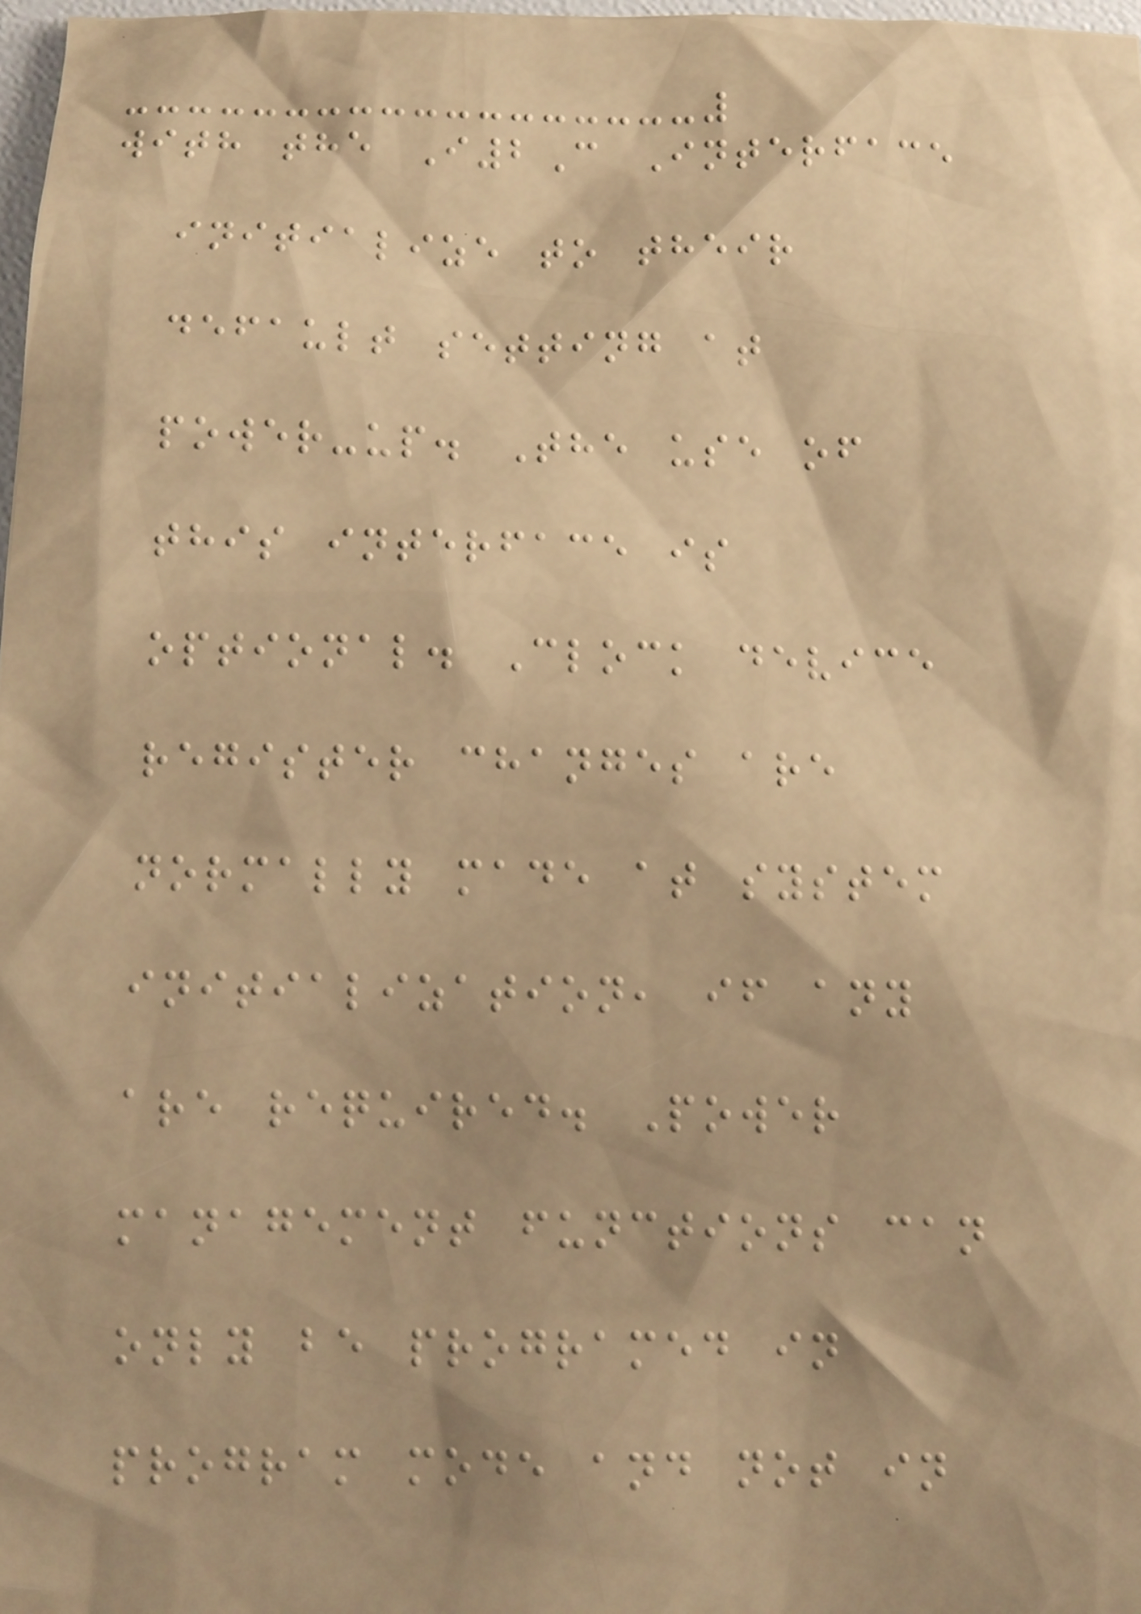with the I2C Interface
initialize to their
default setting at
power-up. The use of
this interface is
optional. Clock device
register changes are
normally made at system
initialization, if any
are required. Power
management functions can
only be programed in
program mode and not in
